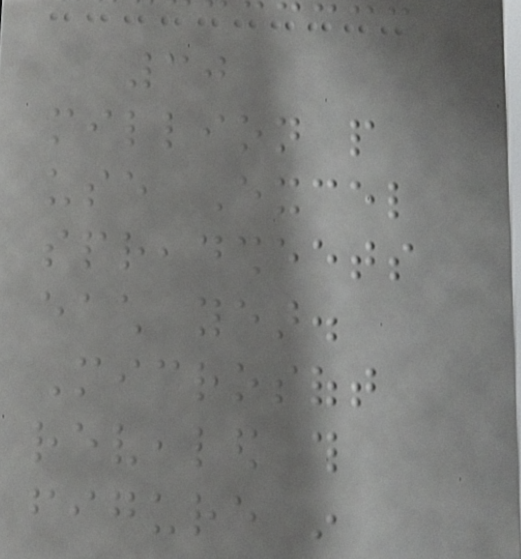30
million people
use Excel
spreadsheets
each year.
Microsoft
revealed this
figure in
